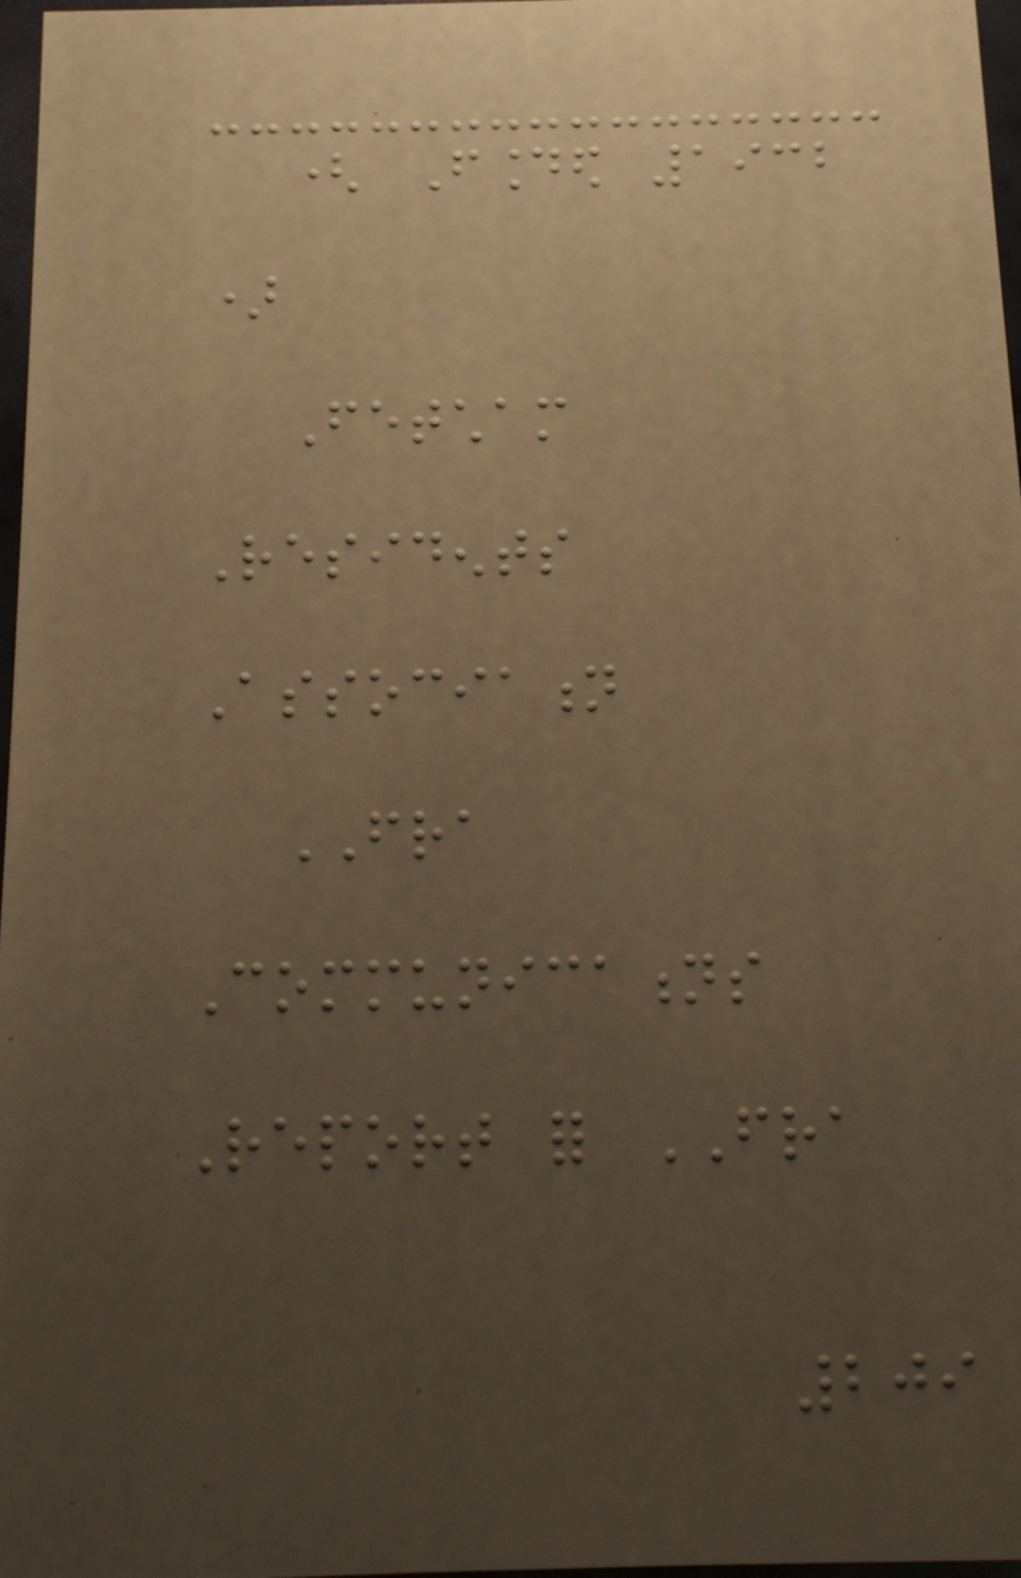( Founded 1932
)
Fetcham
Residents
Association
FRA
Communications
Report for FRA
209
